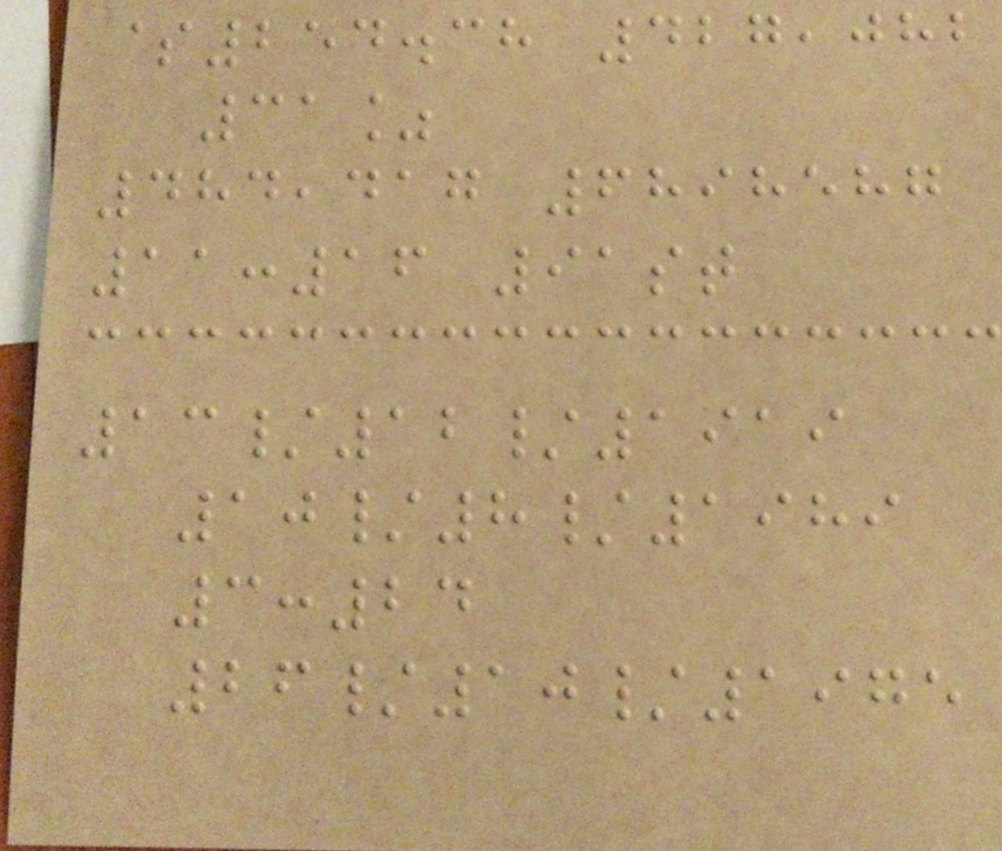$254.38 427,082
31%
484,417 6898587
11:16 91st
13/12/1919
10/8/1989
3:24
26/10/1975
